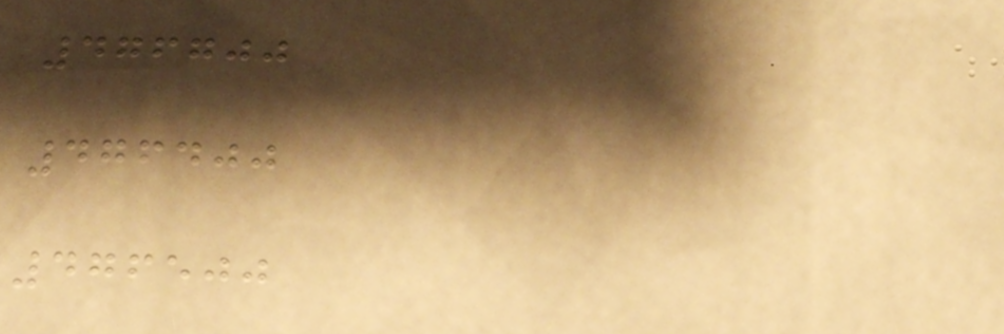476700
476400
476500
